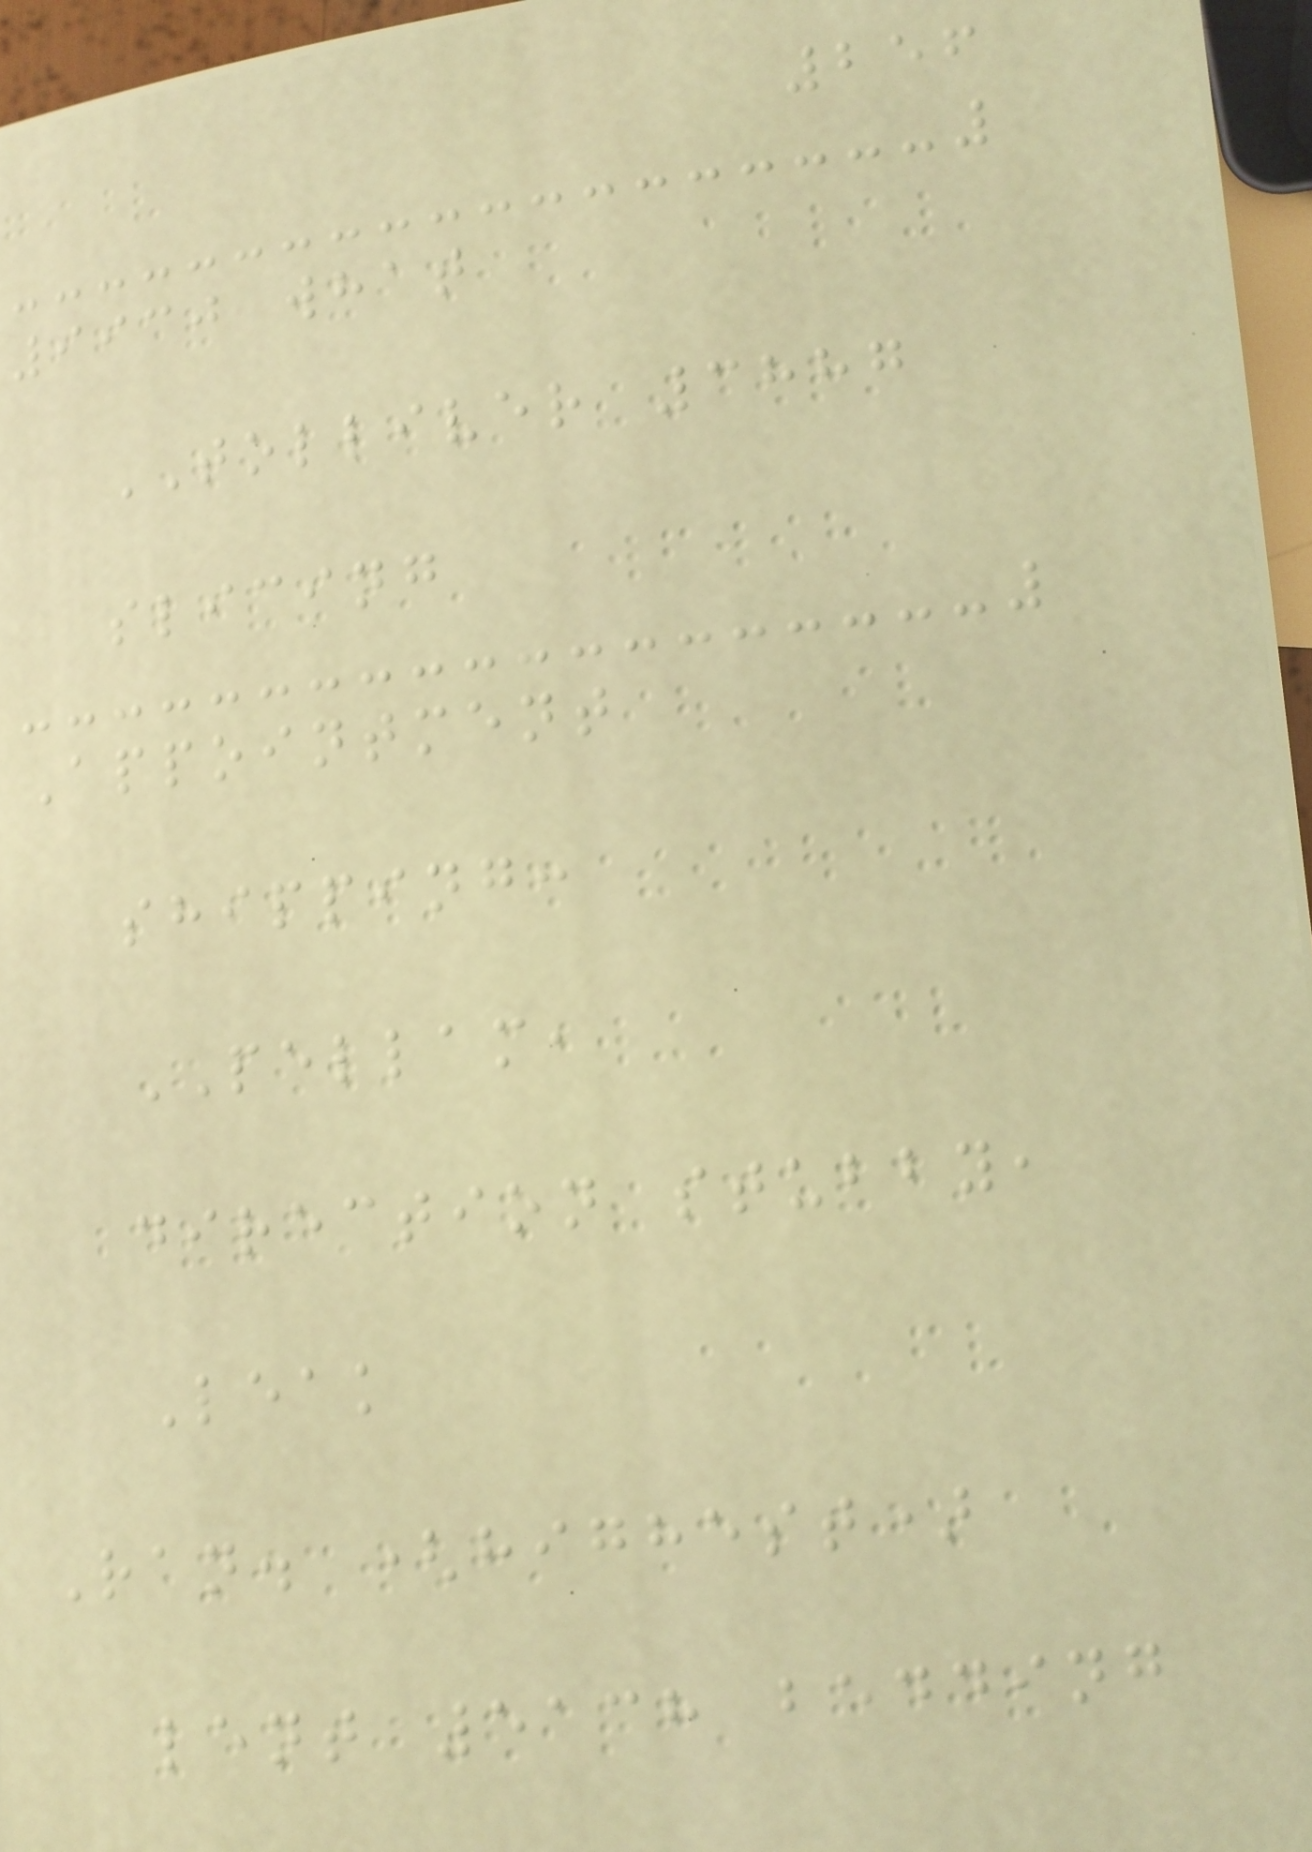256
9930 what
TOLLIVER 3887
slicing
Appointment
shipping:
PELLAM,
direction stubby,
Leak
Ran. (highest)
lent 5138 bedding
